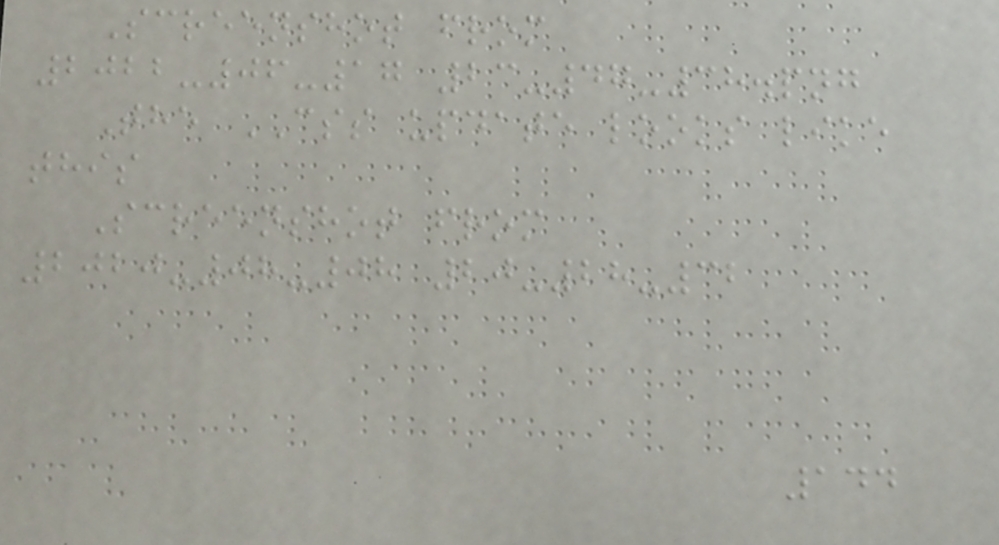Screenshot from
2022-06-17 23-47-38.png
The CSS update looks like
this
Screenshot from
2020-08-08 20-28-32
144
